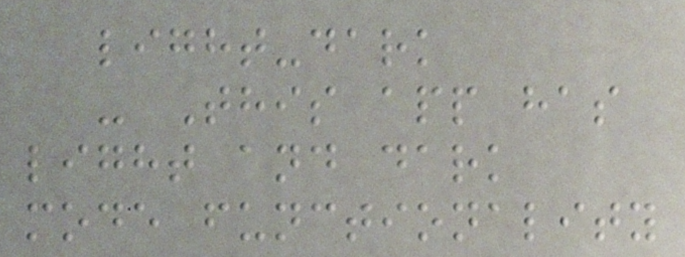light-dark
- This app has
light and dark
mode functionality
